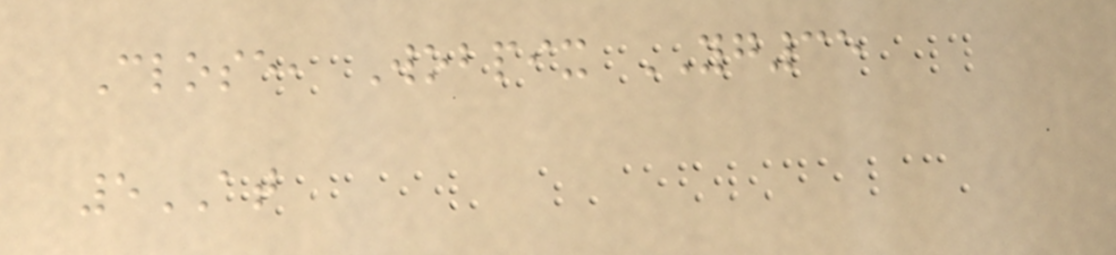Close, Wobpix YG35
5AT
